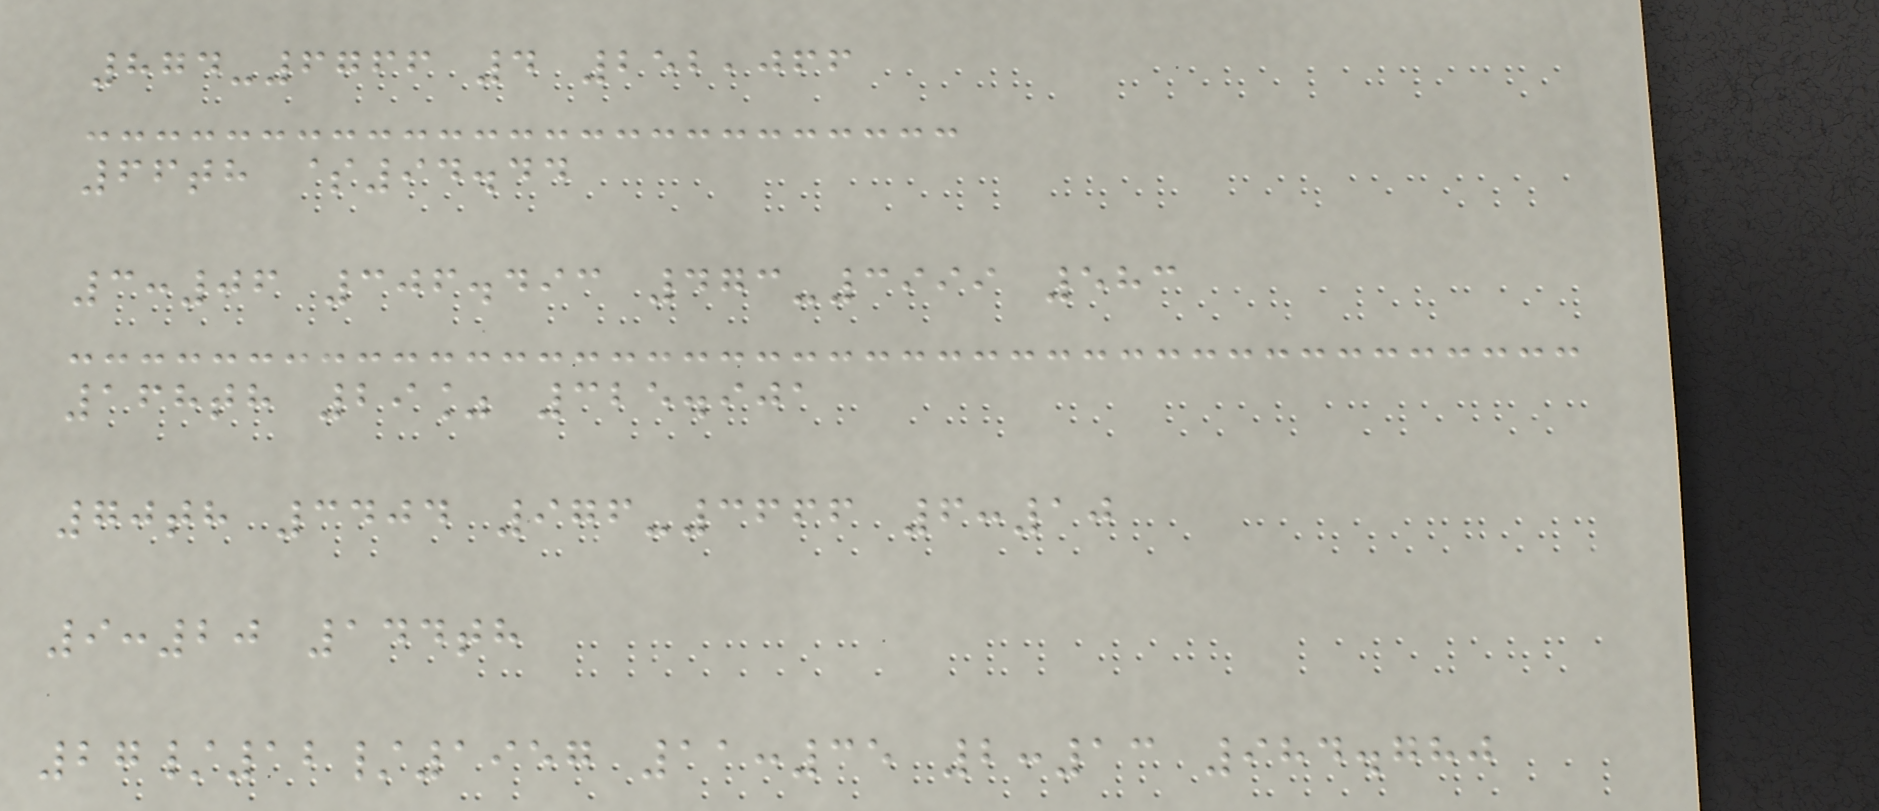874-6766 4 252,066
66th $94.44
3:06 306.493 473-3999 583
168th 29% 325.901
70th 3404 976-3666 6:10
9:20 144th
27/12/1957 11:35 2:13 984.780
